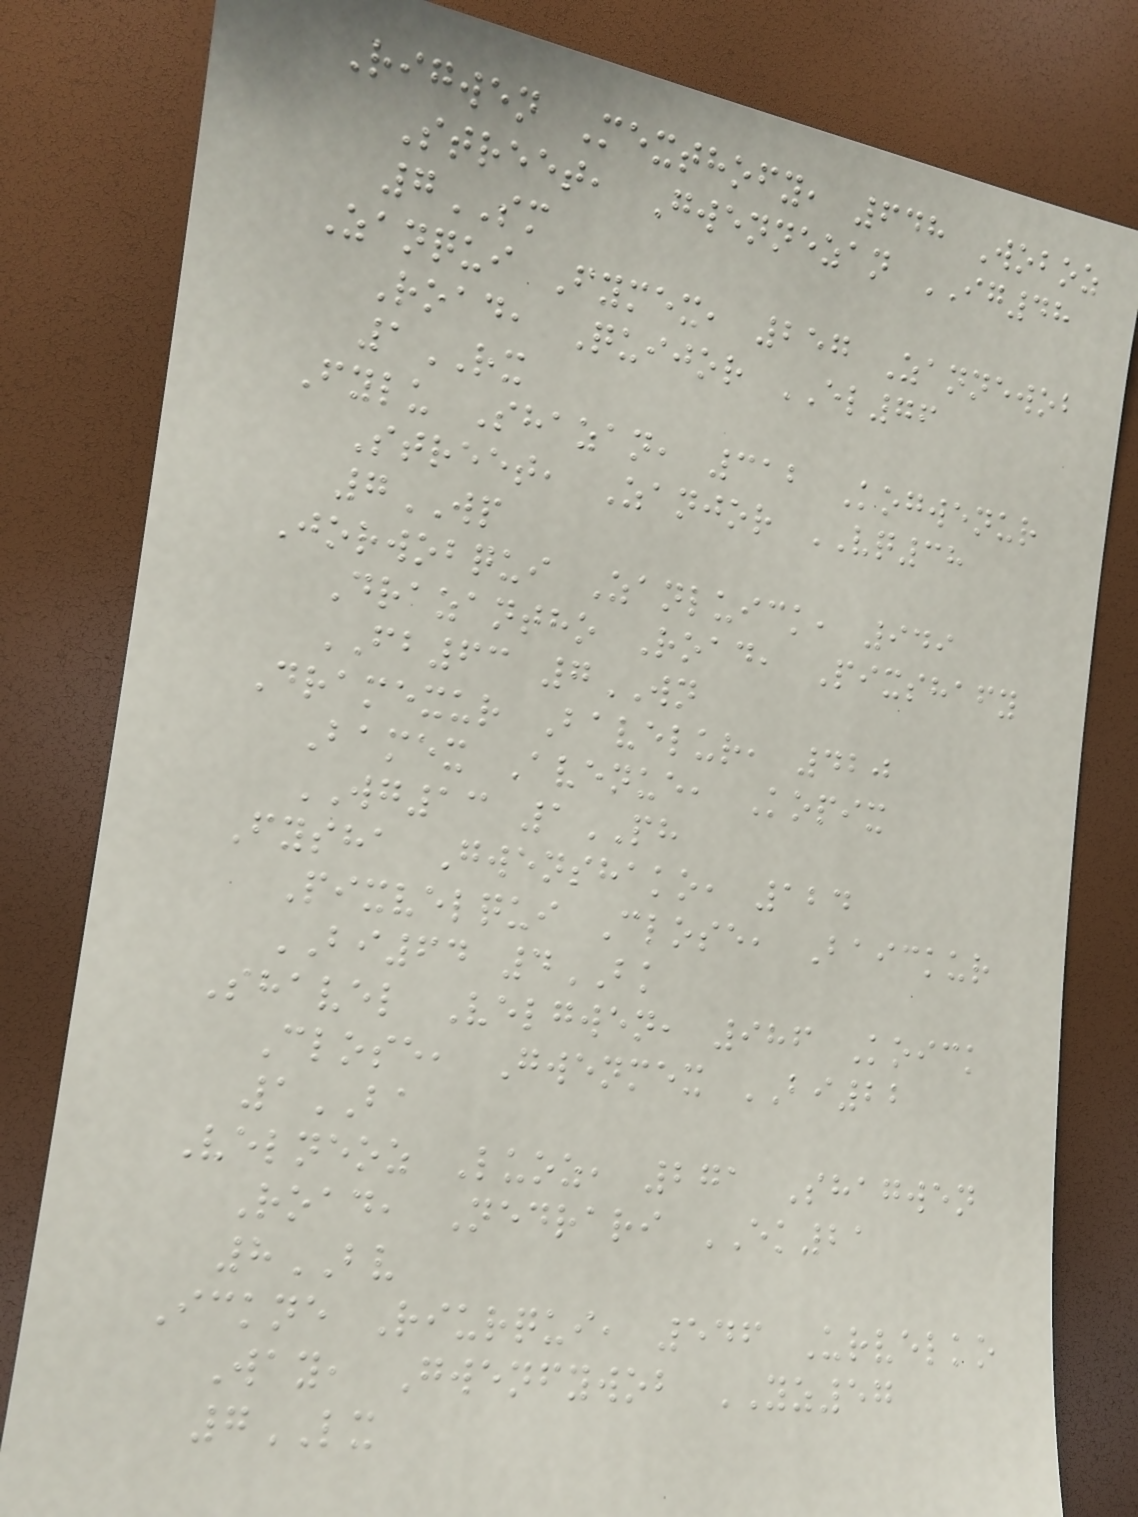Rigwen Mexthofy, 648 Woboz
Street, Gwennezan IG48
7SM
Zanqui Fymex, 257 Zannewob
Road, Quijor EL76
1RX
Fylu Shazan, 312 Kogwenur
Street, Zanjor VQ38
7WP
Jorwobqui Zanluick, 949
Drazantho Road, Pixshafy
FB63 7WN
Dramexur Bavelur, 420
Bamex Avenue, Kopix
WG13 1PH
Fysha Gwenshako, 124
Pixvelqui Close, Baickur
BI64 4BK
Shavel Velgwen, 986 Koick
Close, Gwenmex BI22
1BA
Velneoz Luoz, 271 Shagwen
Road, Nedrari EK21
8BV
Ickne Riurqui, 546 Urvelko
Way, Gwenfywob YZ57
7LX
